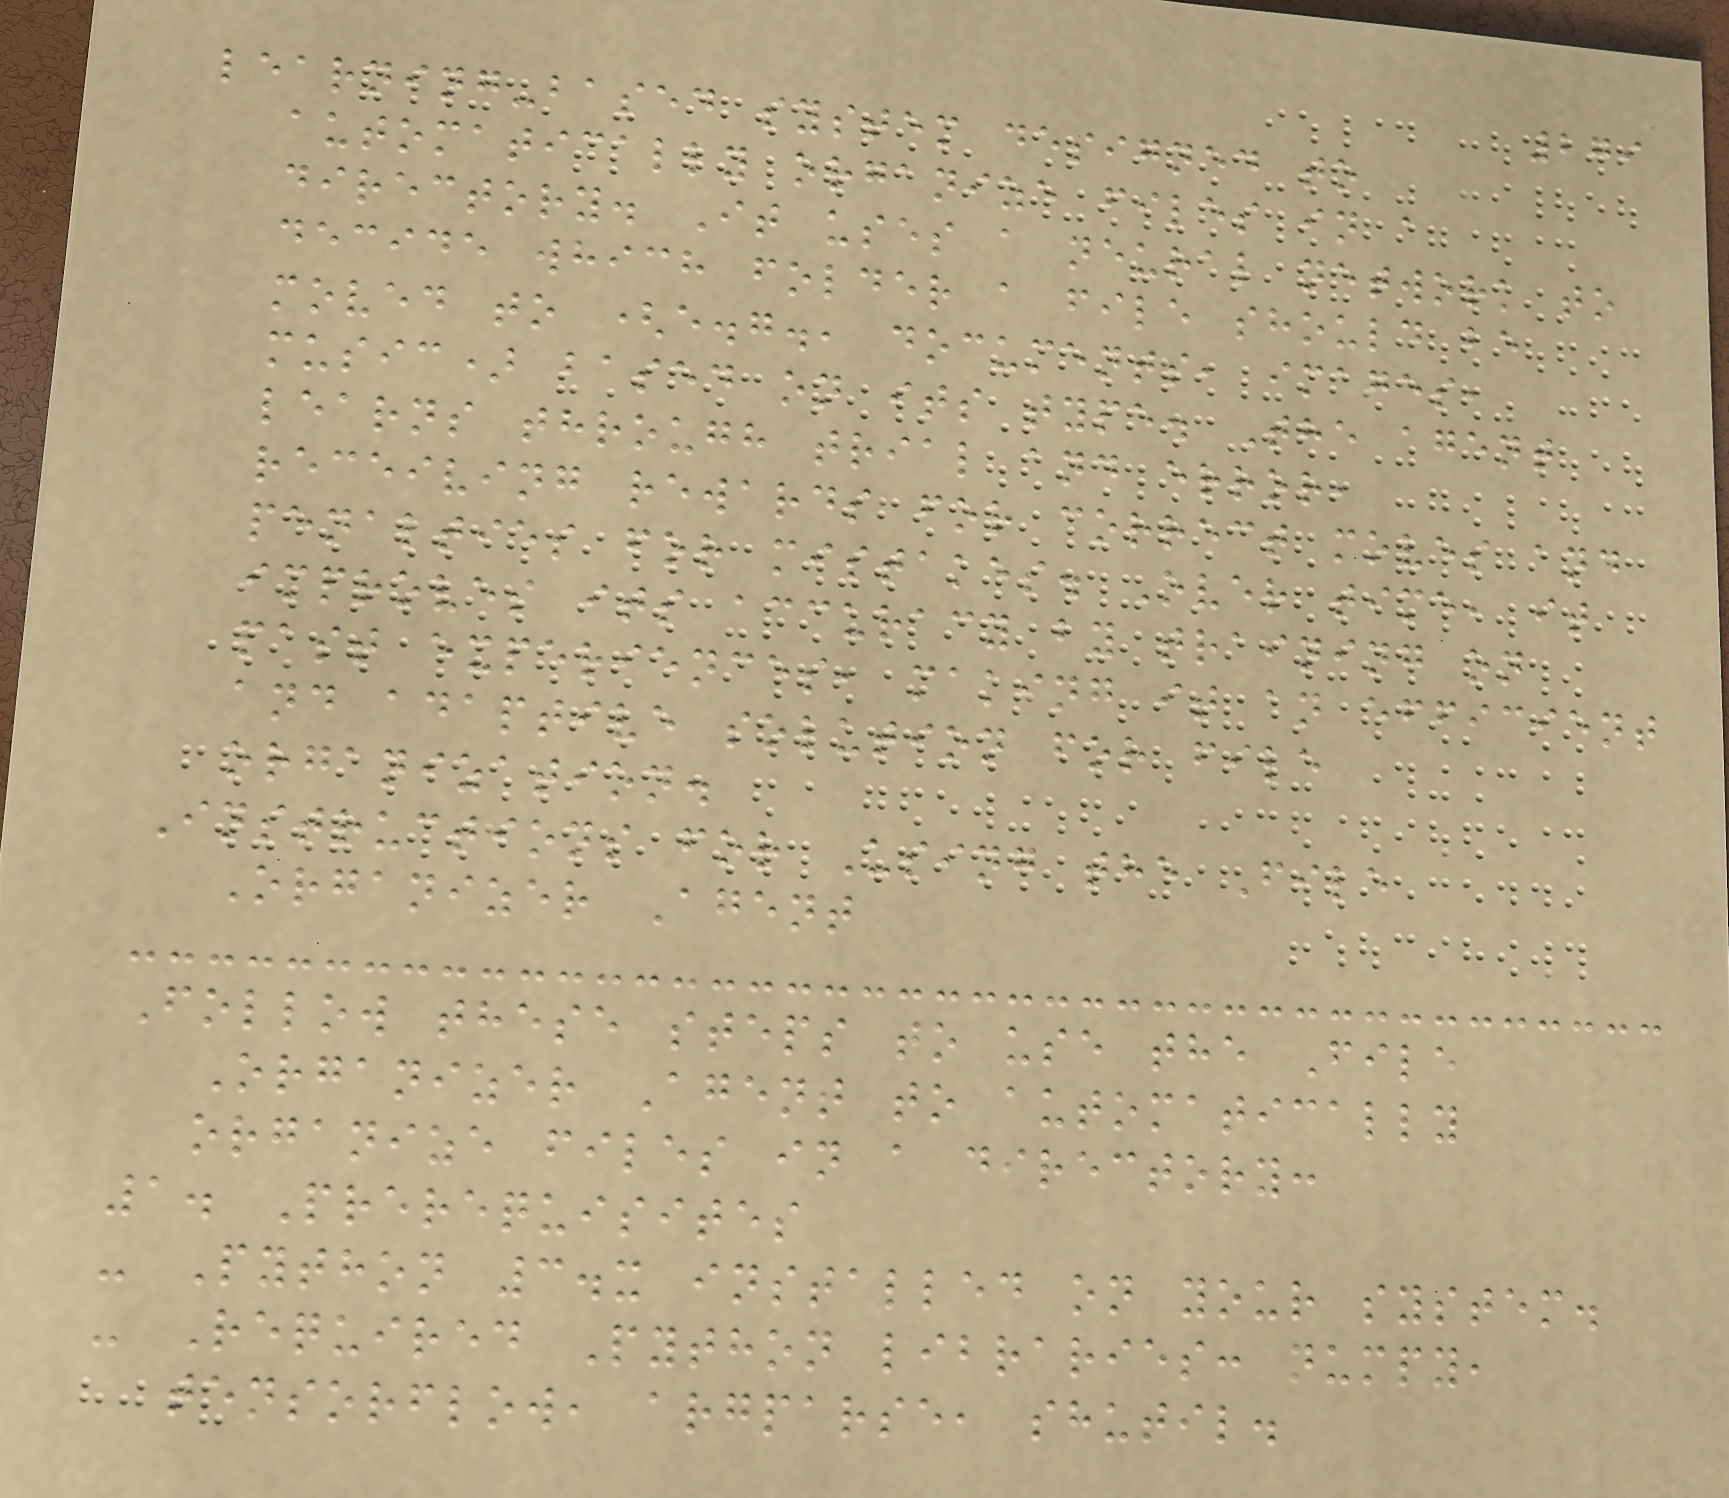279
learning-based system designed to
automatically organize files in a
directory. It uses a neural network to
decide which folder a file should be
moved to (e.g., documents, images,
music) based on its type. The agent
learns through trial and error,
receiving rewards for correct moves and
penalties for mistakes. Over time, it
improves its accuracy by training on
past experiences, making it an efficient
and adaptive solution for file
organization.
Instructions for Using the File
Organizer Agent
Follow these steps to use the File
Organizer Agent to automatically
organize files in a directory:
1. Prerequisites
- Python 3.x installed on your system.
- Required Python libraries: numpy,
tensorflow, argparse, shutil.
